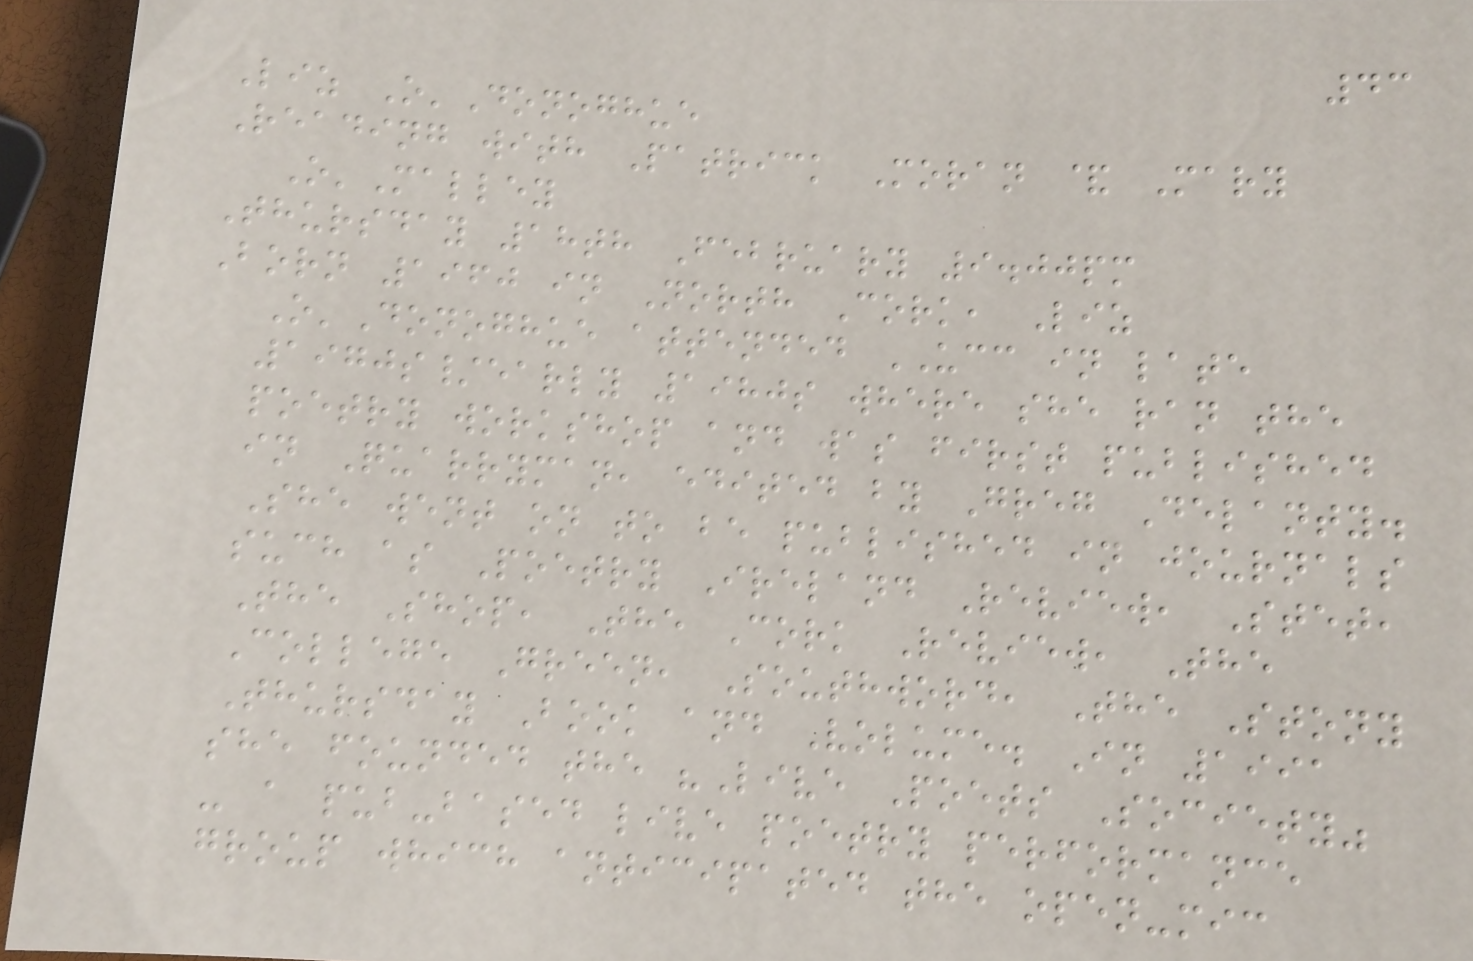43
Liz O'Donoghue
Reading with Patrick Moran & Mary
O'Malley
Thursday 18th February 9.00pm
Born 1960 in North Cork, Liz
O'Donoghue attended UCC in late
1970s/early 1980s where she ran the
poetry workshop and was first published
in Quarryman, edited by Greg Delanty.
She went on to be published in journals
such as Poetry Ireland Review, Stet,
The Shop, The Cork Review, The
College Green, Southword, The Stony
Thursday Book and Volume. In 1991
she founded the "Live Poets Society"
- a pub-based live poetry performance
group which anticipated the open-mic
